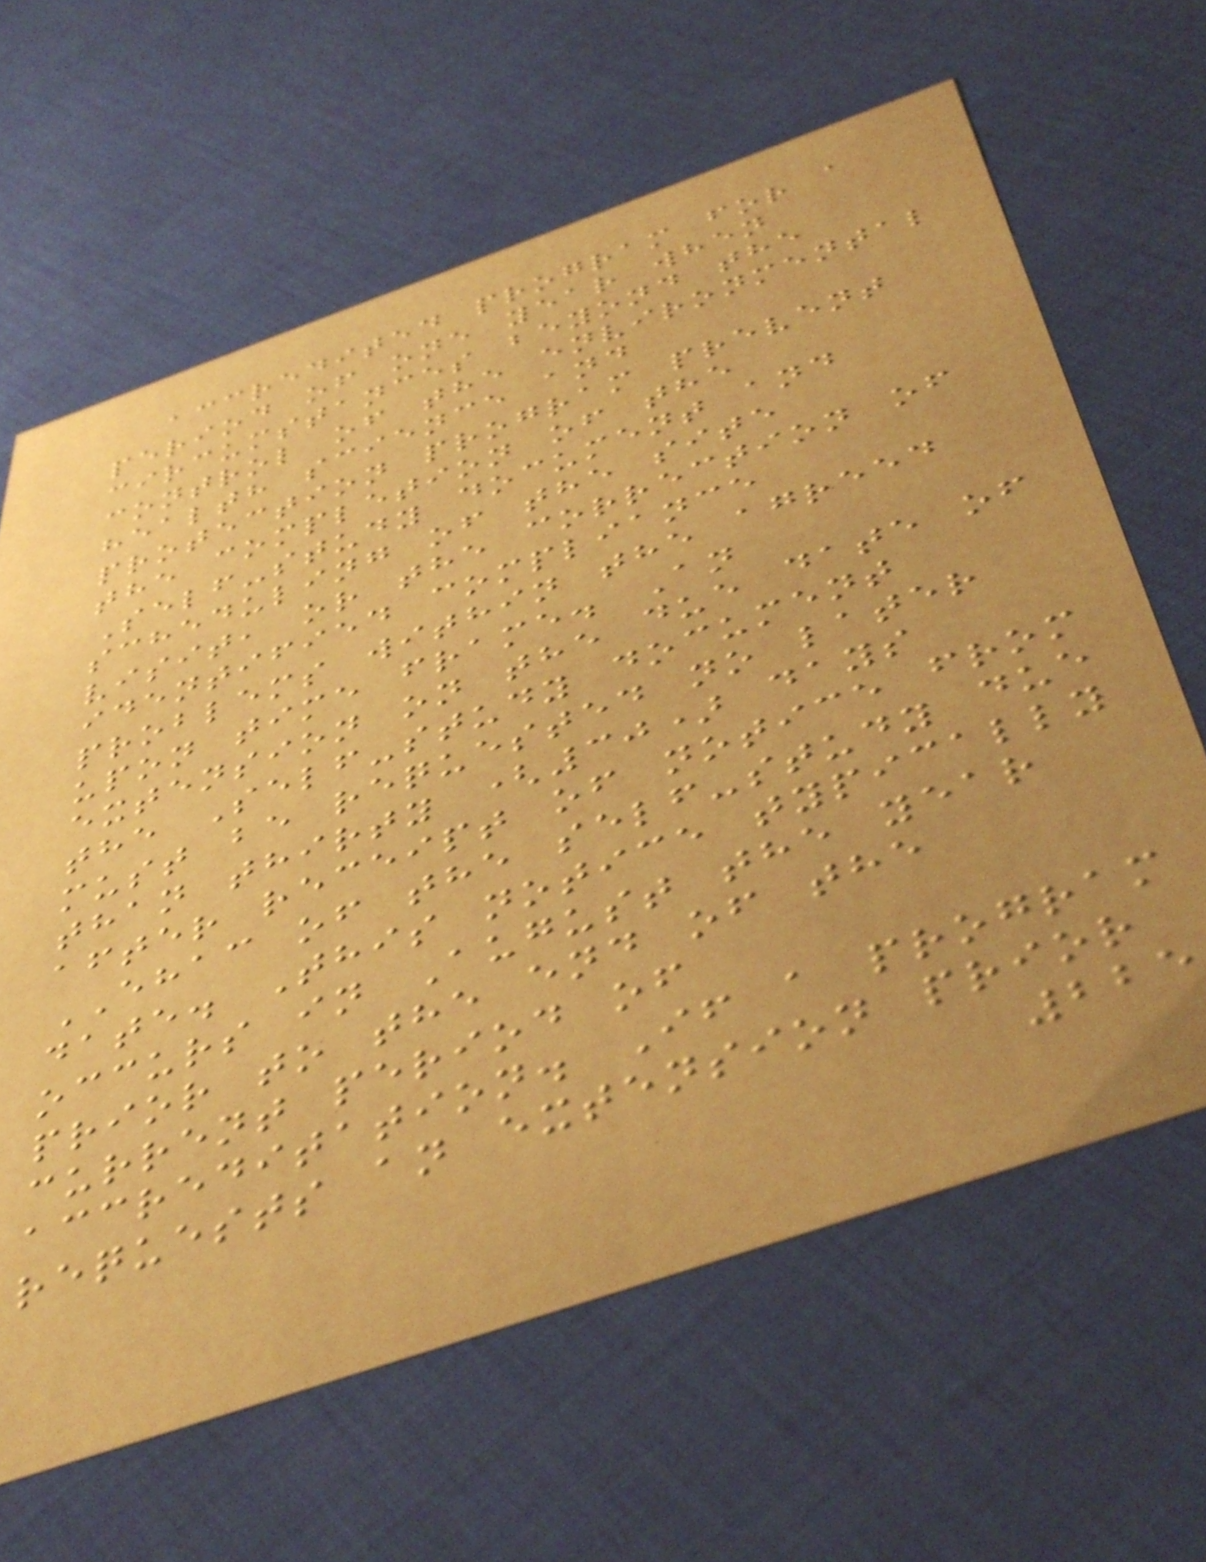accredited program for a
period of one year when
circumstances beyond the
control of the environmental
health science and
protection program prevent
the completion of the
Self-study document and
scheduling of the site
visit, or the correction of
identified compliance
problems within the agreed
upon time frame. An
extension on the due date of
the Self-study document
must be requested no later
than thirty (30) days
after receipt of notice from
EHAC of the self-study due
date. This notice typically
occurs in August the year
prior to the end of the
current period of
accreditation. If a program
requests an extension prior
225
